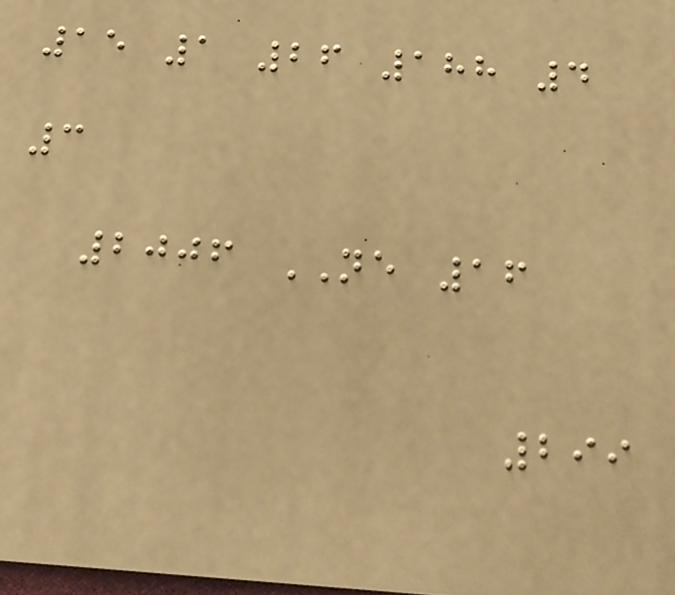15 1 26 188 4
3
2006 NE 16
299
